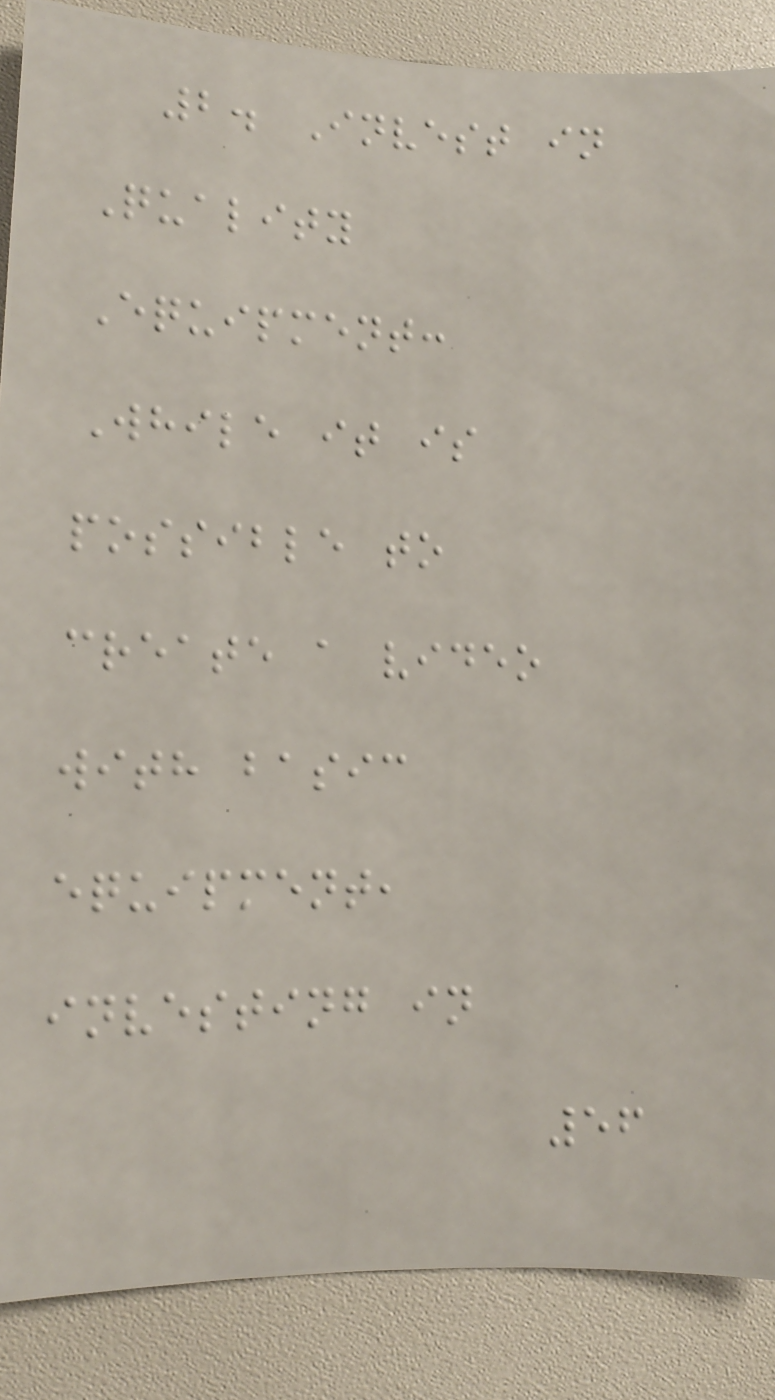2. Invest in
Quality
Equipment:
While it is
possible to
create a video
with basic
equipment,
investing in
56
